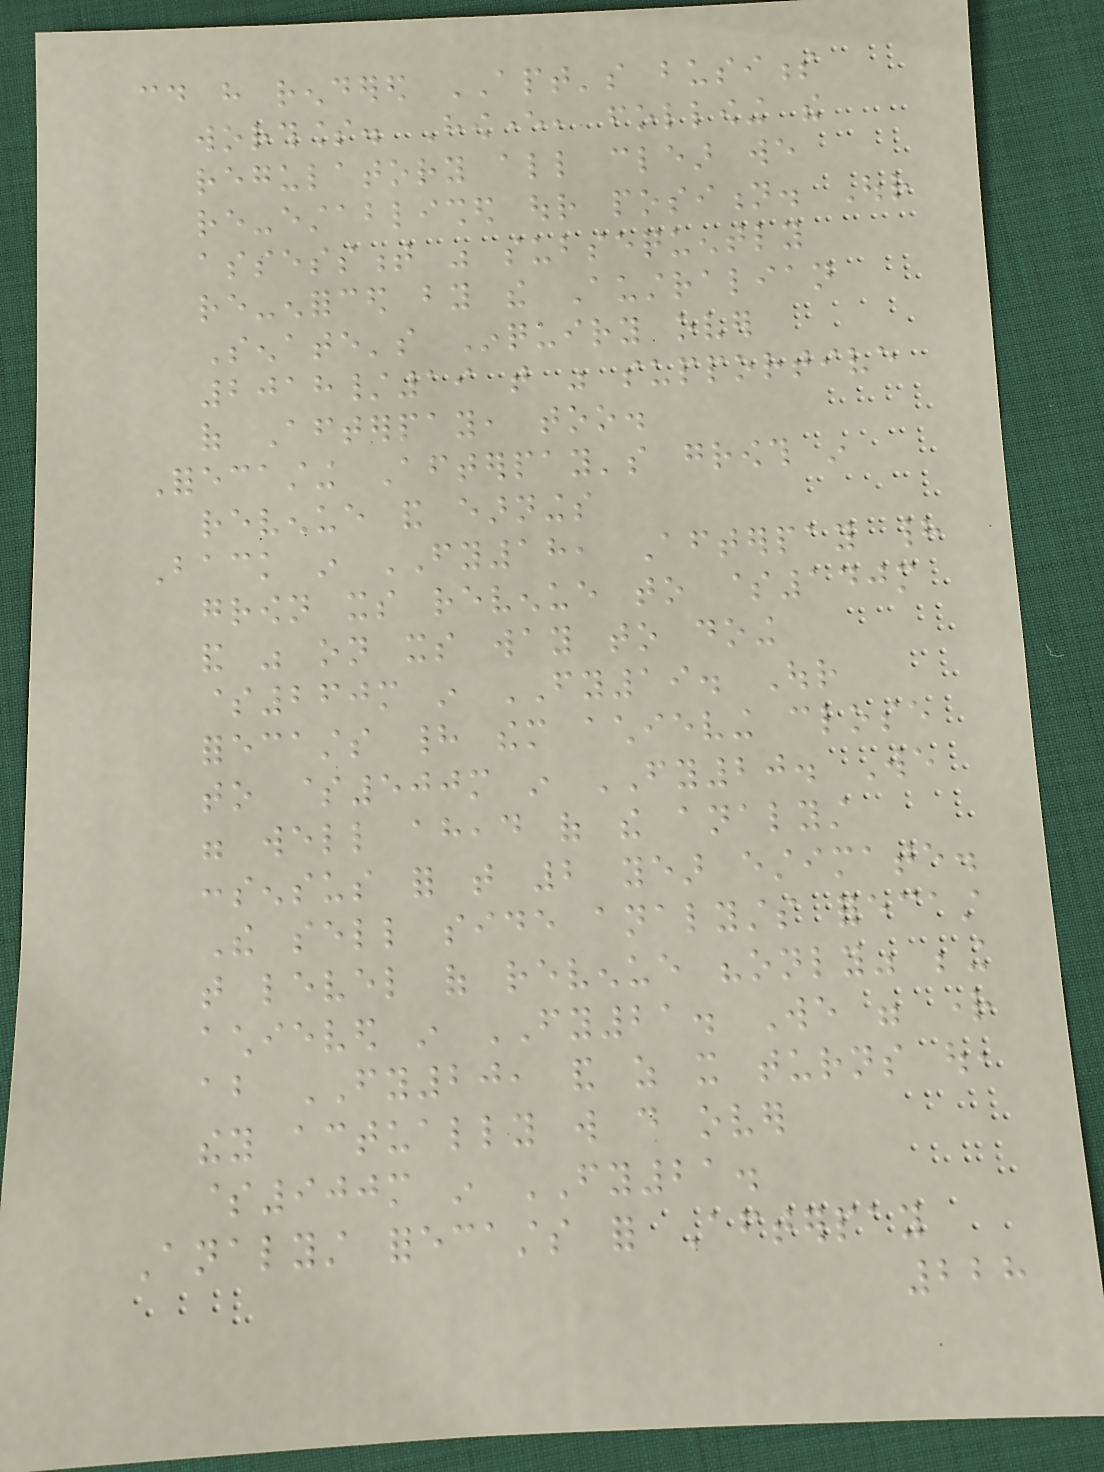could have rendered APT's business
worthless. However, following the
regulatory all clear we
re-established our position. Our
assessment was subsequently
re-enforced by the Australian
Senate's Inquiry over
2018/19 that was supportive
of Afterpay, too.
Forecasting Afterpay's growth in
revenue and earnings
Back in FY18, Afterpay had
grown its revenue to $140m
and was on its way to doing
$260m in FY19. Our
forecasts had them achieving close
to $500m in FY20. We
were well ahead of the analyst
consensus for that 2 year estimate.
The sell side analysts forecast
that level of revenue "only" being
achieved in FY21. We were right
about FY20, and as it turns out,
they actually will do over
$900m in FY21.
Analyst forecasts for Afterpay
228
